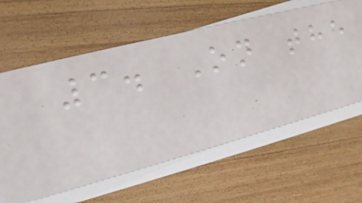3. On the
